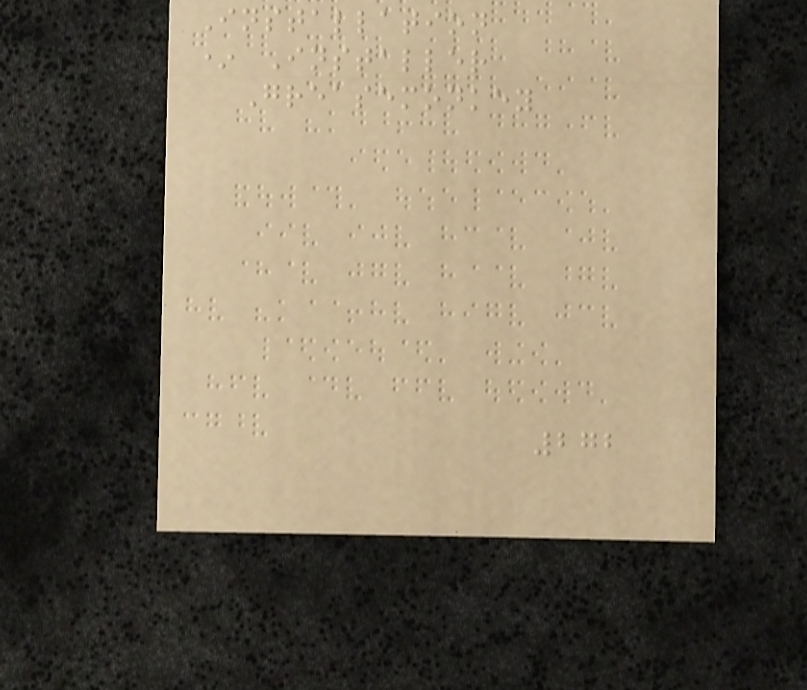Installation
* Installer
Greasemonkey
272
